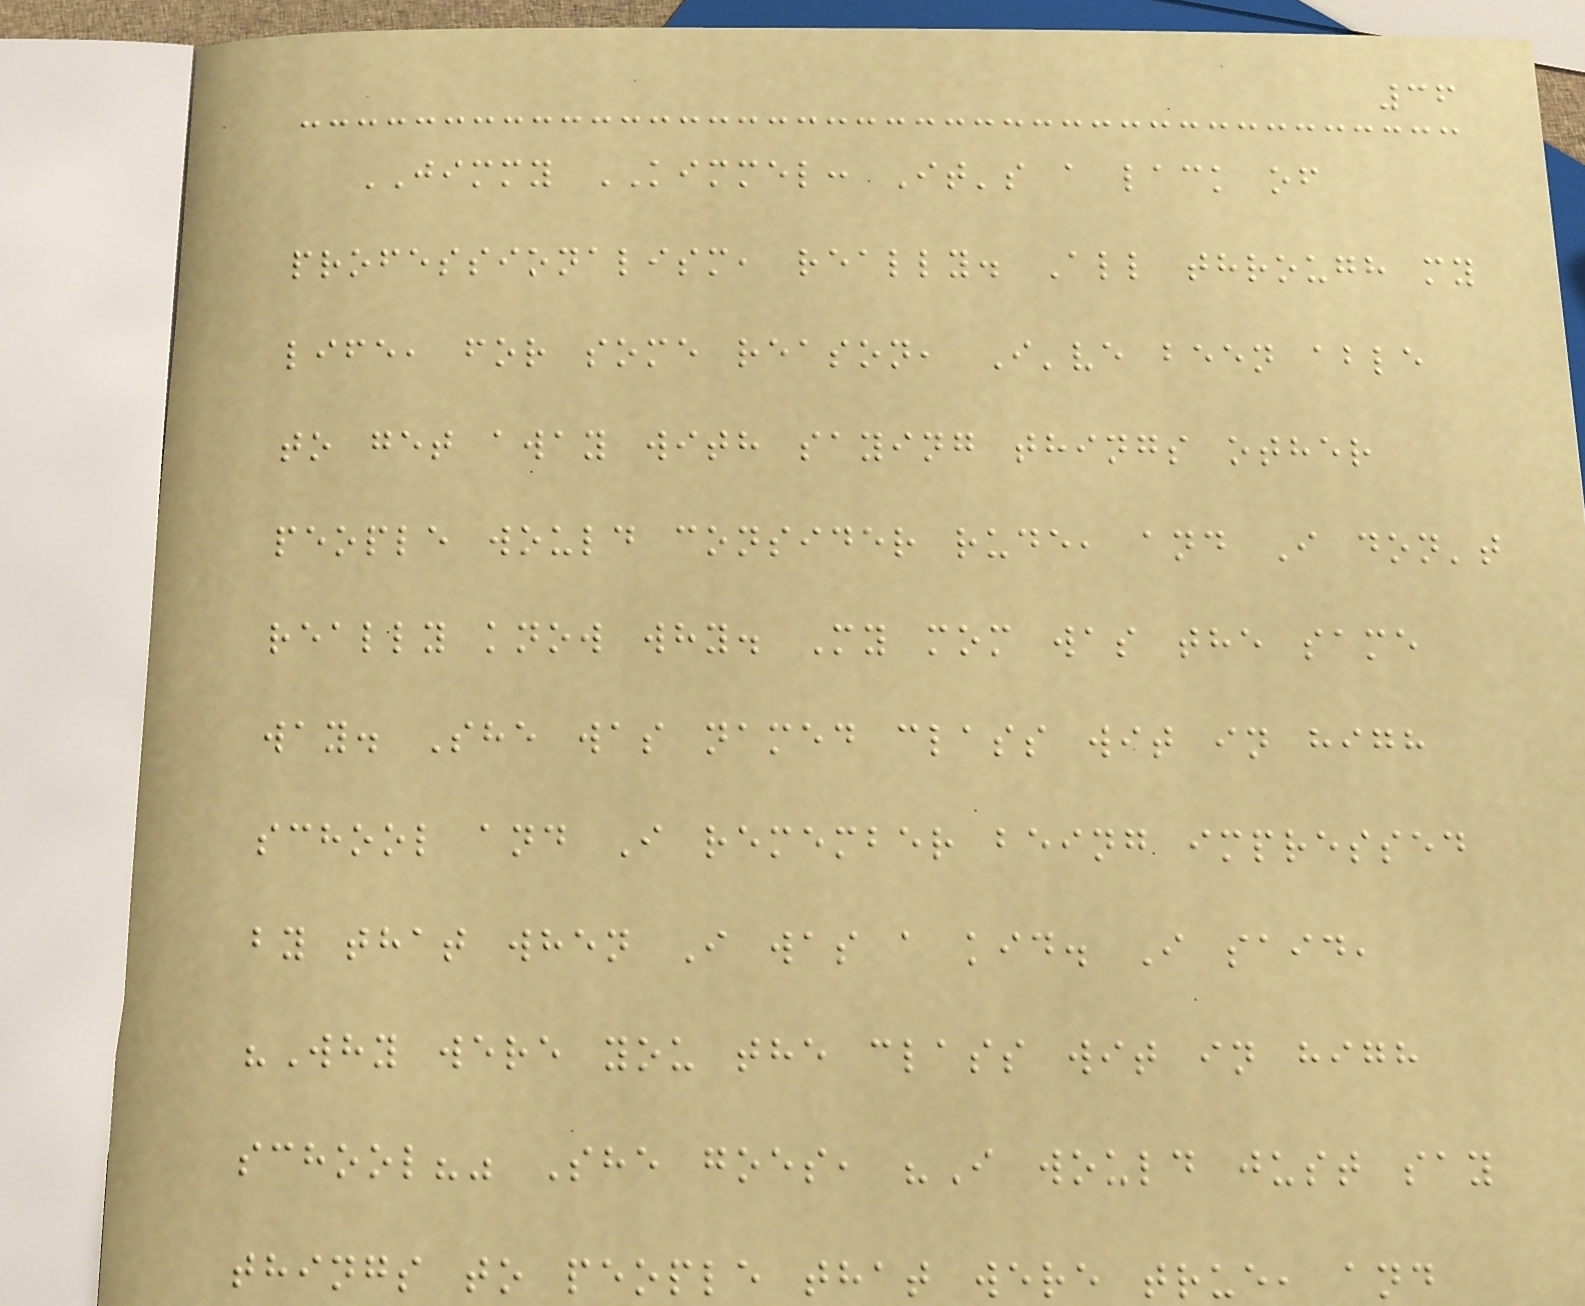36
JIMMY KIMMEL: It's a lack of
professionalism, really. All through my
life, for some reason, I've been able
to get away with saying things other
people would consider rude, and I don't
really know why. My mom was the same
way. She was named class wit in high
school and I remember being impressed
by that when I was a kid. I said,
"Why were you the class wit in high
school?" She goes, "I would just say
things to people that were true, and
